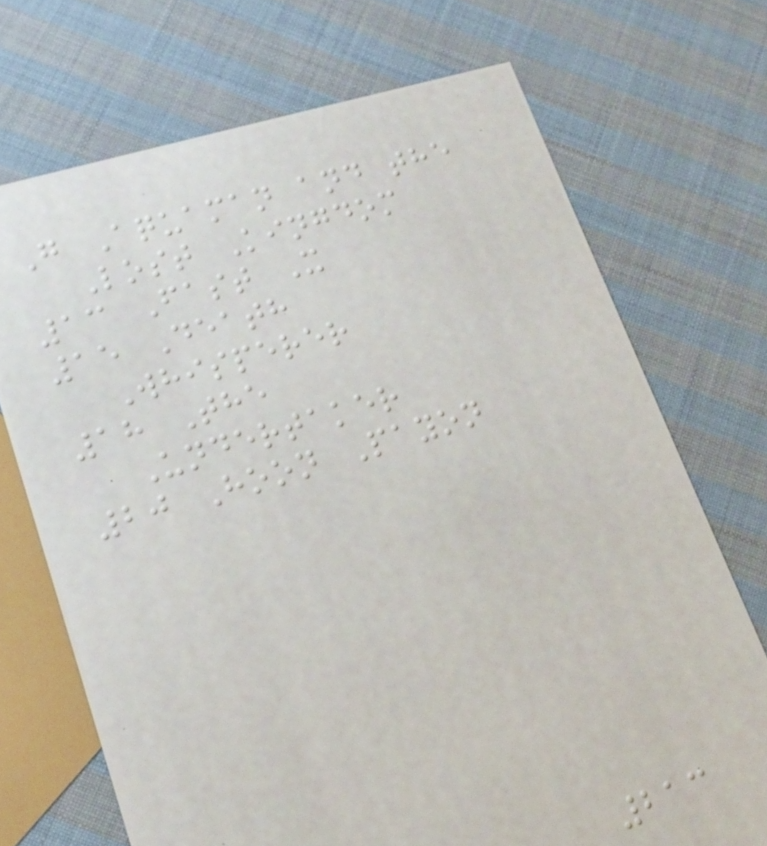G Aquaman and the
Lost Kingdom
13 Fast X
15 Death
Whisperer
18 The
Undertaker
20 Hoon Payon
213
